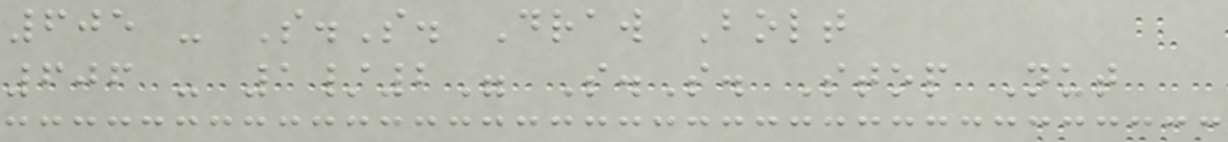605 - S.S. Draw Bolt
606 - 1/2" S.S. Stop Nut
